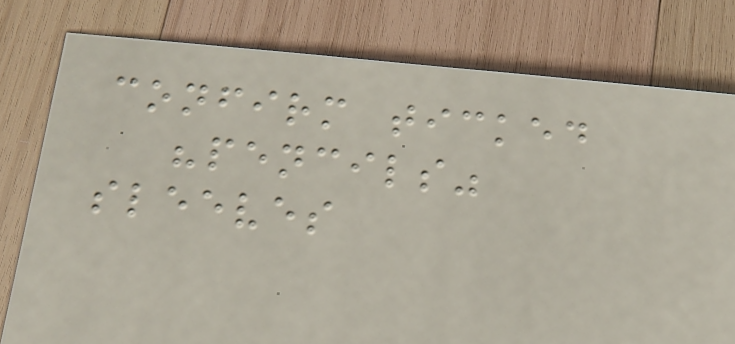confirm ticked
"pencils"
sleeves
